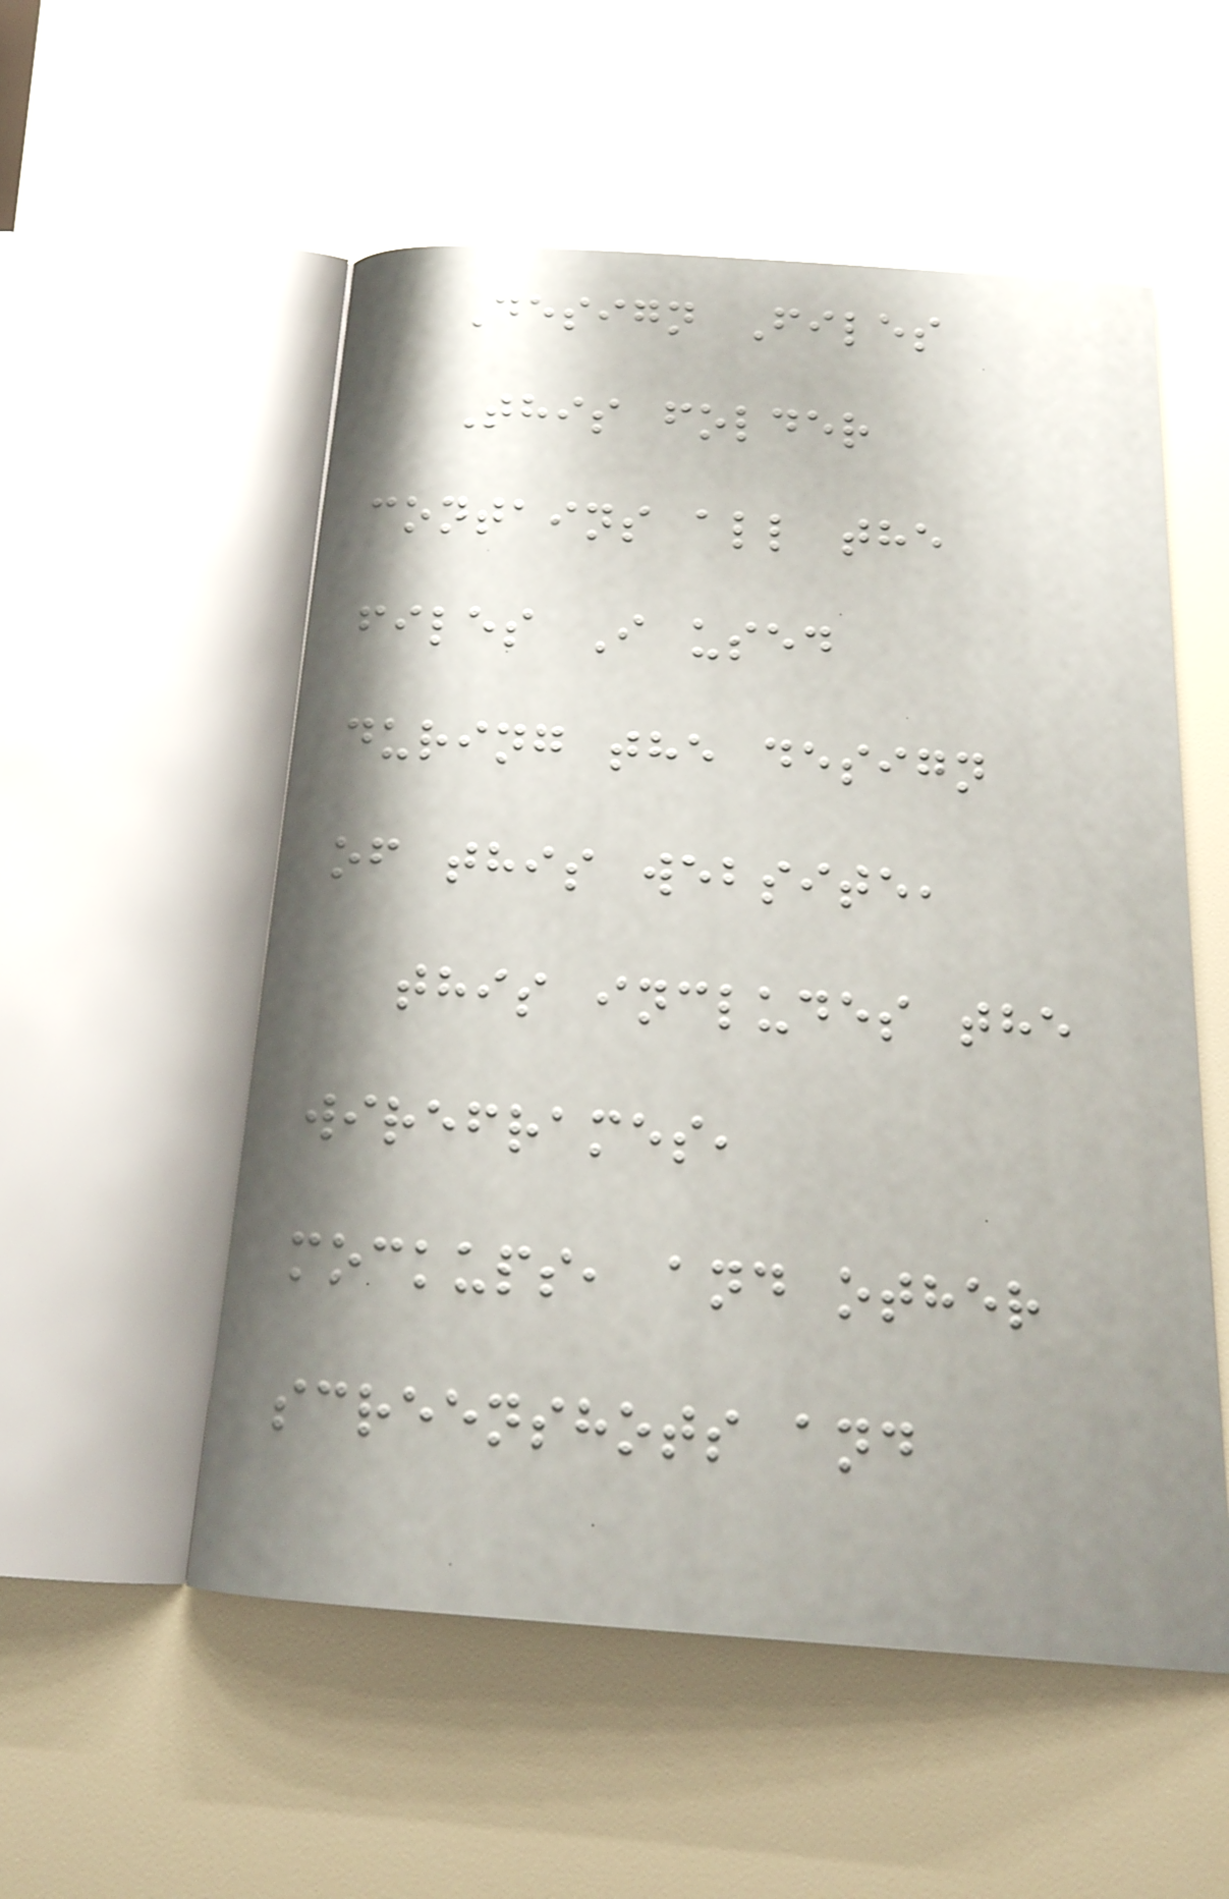Design Files
This folder
contains all the
files I used
during the design
of this website,
this includes the
wireframes,
mockups, and other
screenshots and
